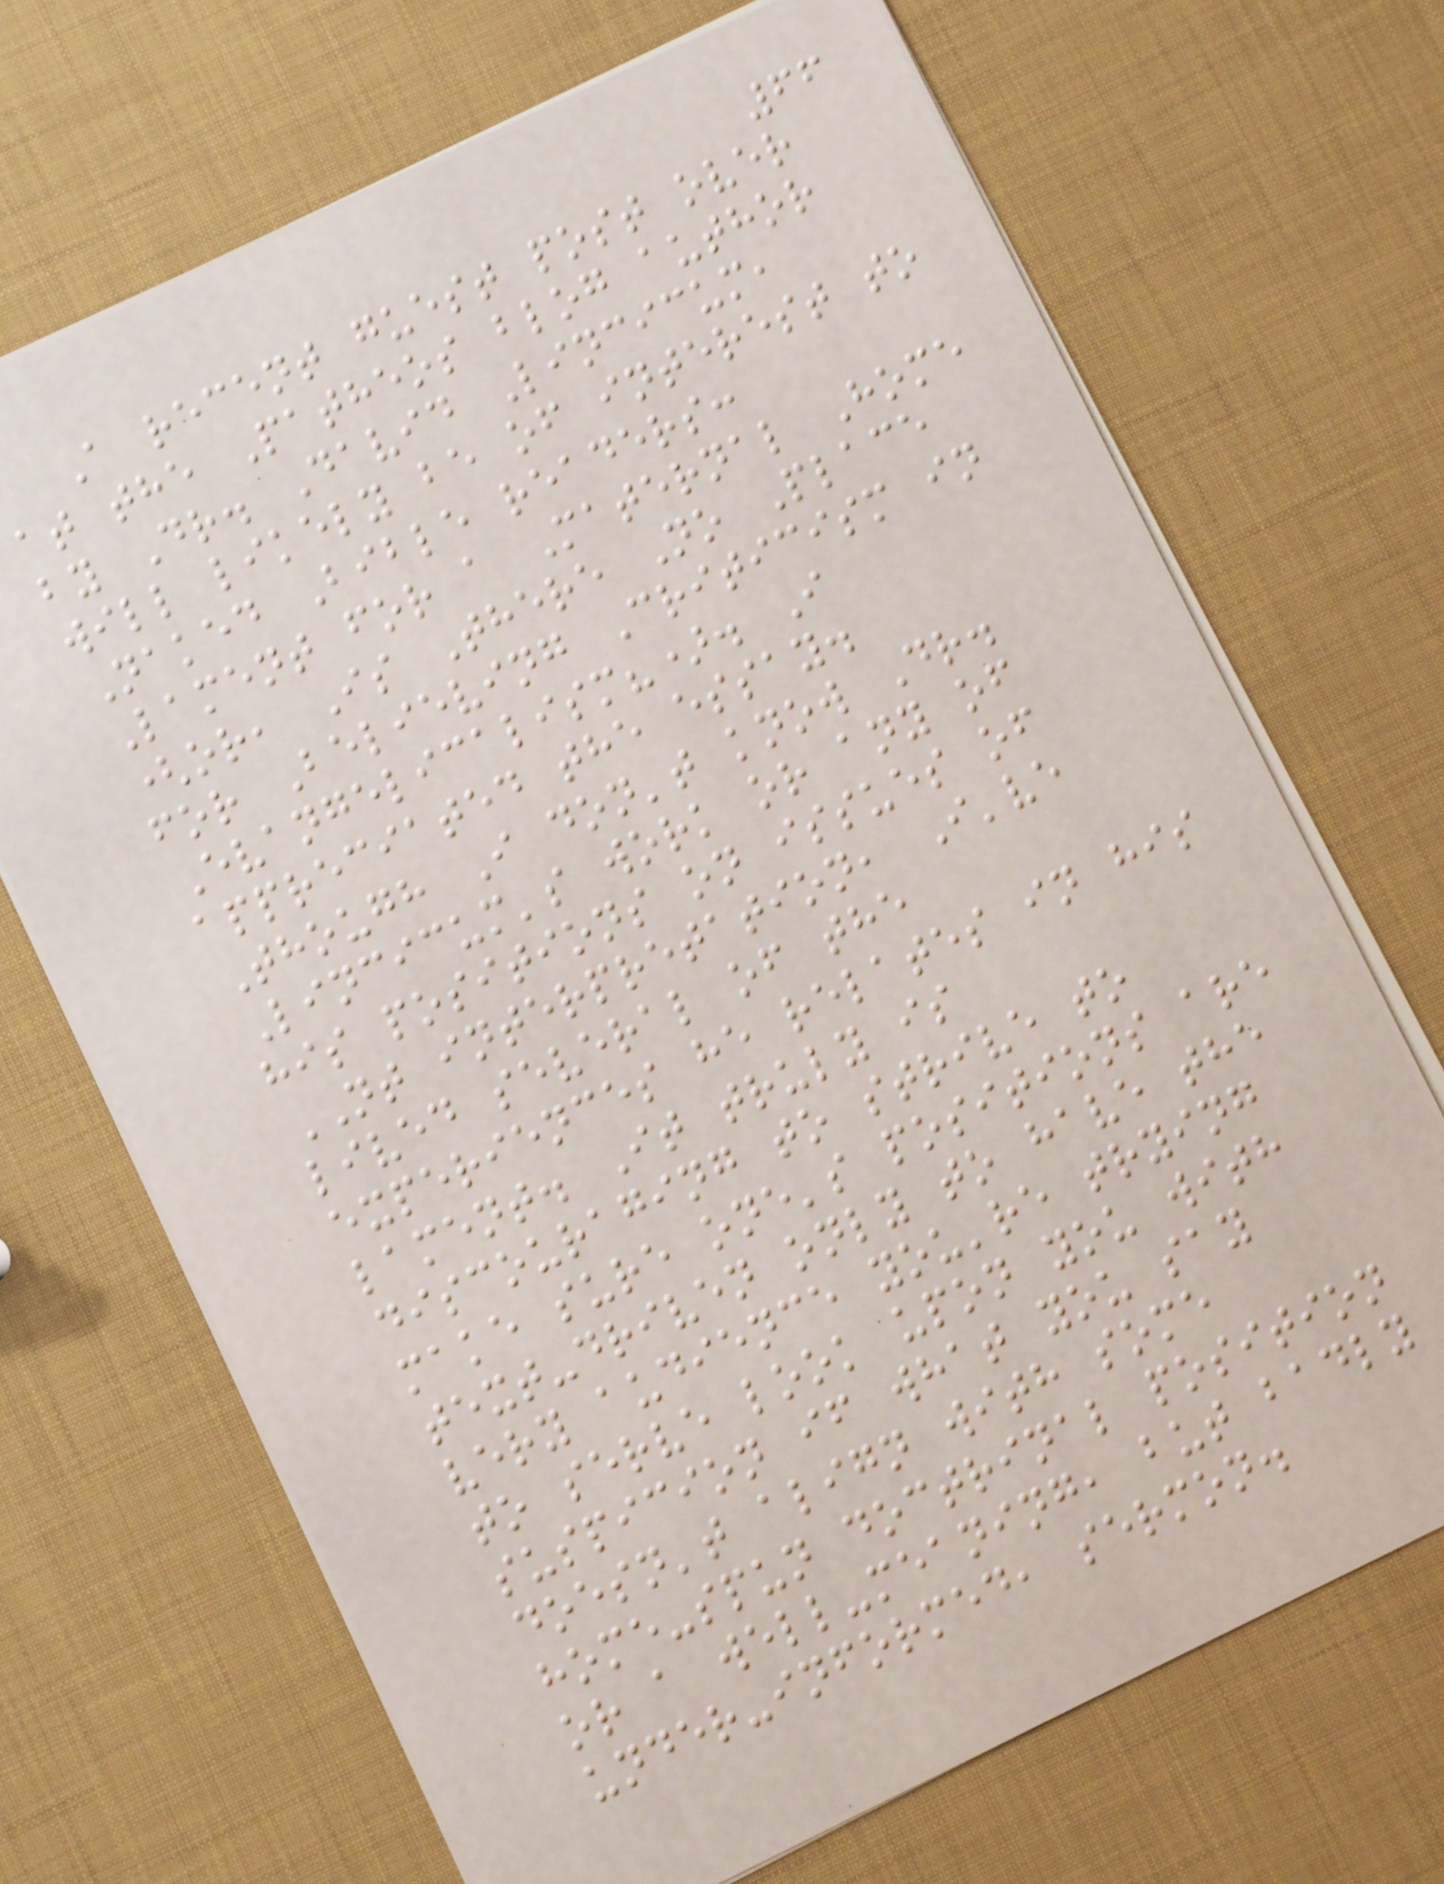66
A recent guest post over
at the Patheos blog author
by Dr. David Lincicum,
will likely be of interest to
Naked Bible readers:
Lament for a Maternal Home
(or, Is There No Place
for Believing Criticism in
Evangelicalism?). I
appreciated the essay.
Though I don't know Dr.
Lincicum's work or any of
his positions on issues of
NT interpretation, I've
lived several of the
experiences he relates in his
lament. It truly is
discouraging to strive to
make sure one's positions are
text-driven only to have the
very audience you're trying
to serve look upon you with
suspicion if what you say
doesn't align with some
home-spun doctrinal position
or a well-meaning, but badly
under-informed, sermon.
